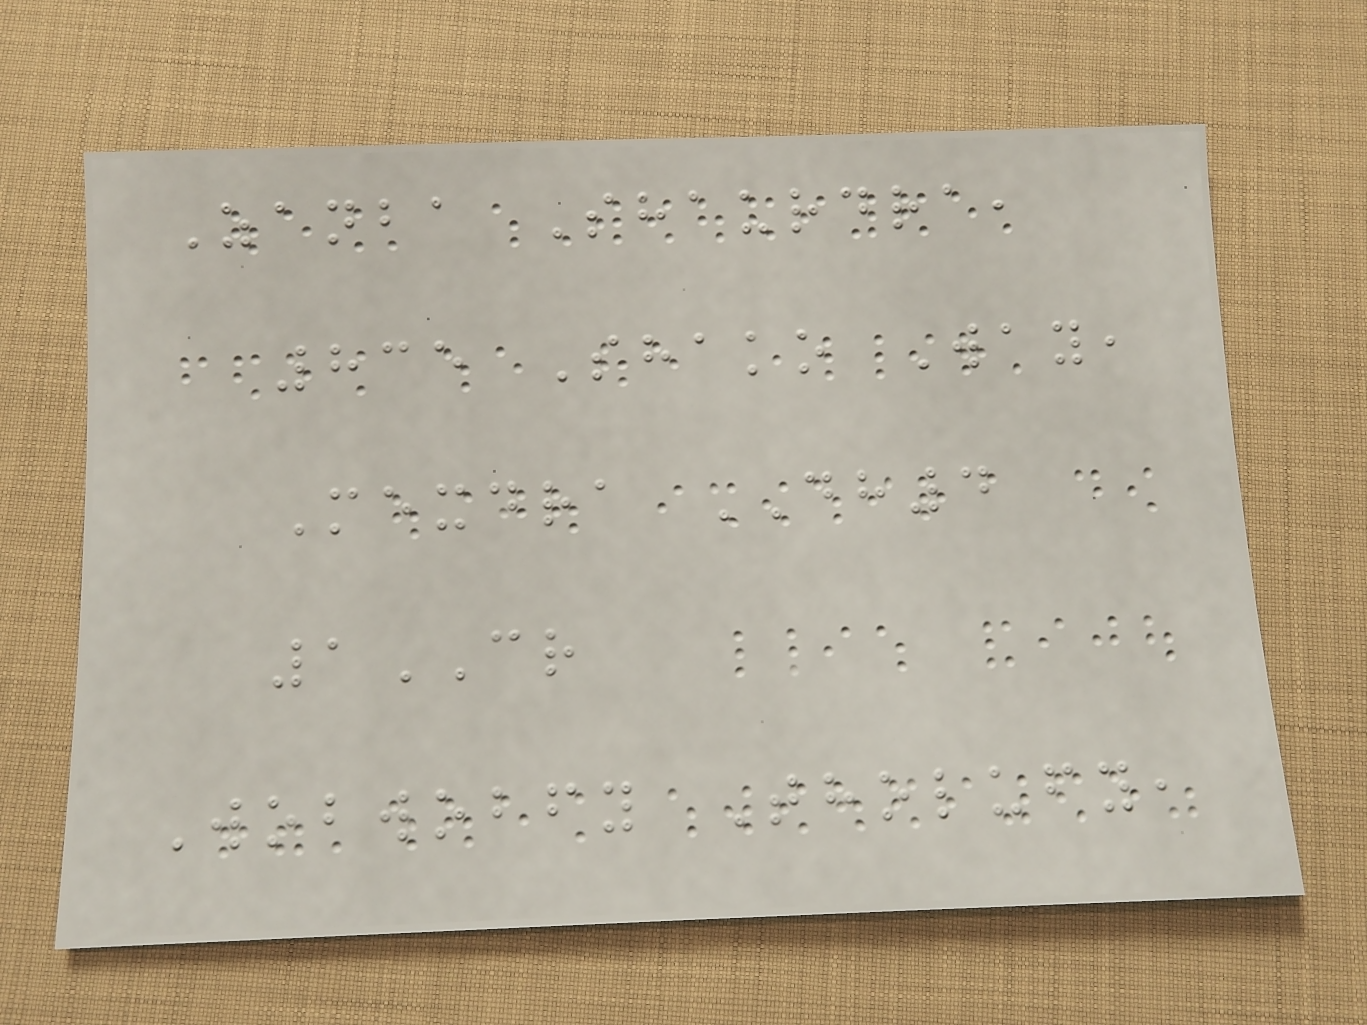Zanba Shaurdra,
835 Shako Way,
Mexdra DH4
1CR
Wobwobfy Tholufy,
